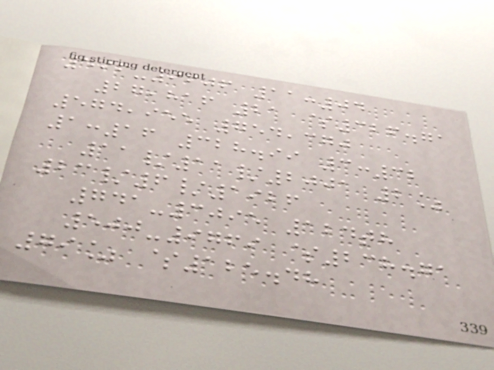496-9606 11:04
27,816 21 $326.71
574,955 754,370
1:16 328.99 3:32
11/11/2001 2%
23/6/1926
741-3095 124th
500-9769 $238.71
79% $125.48
